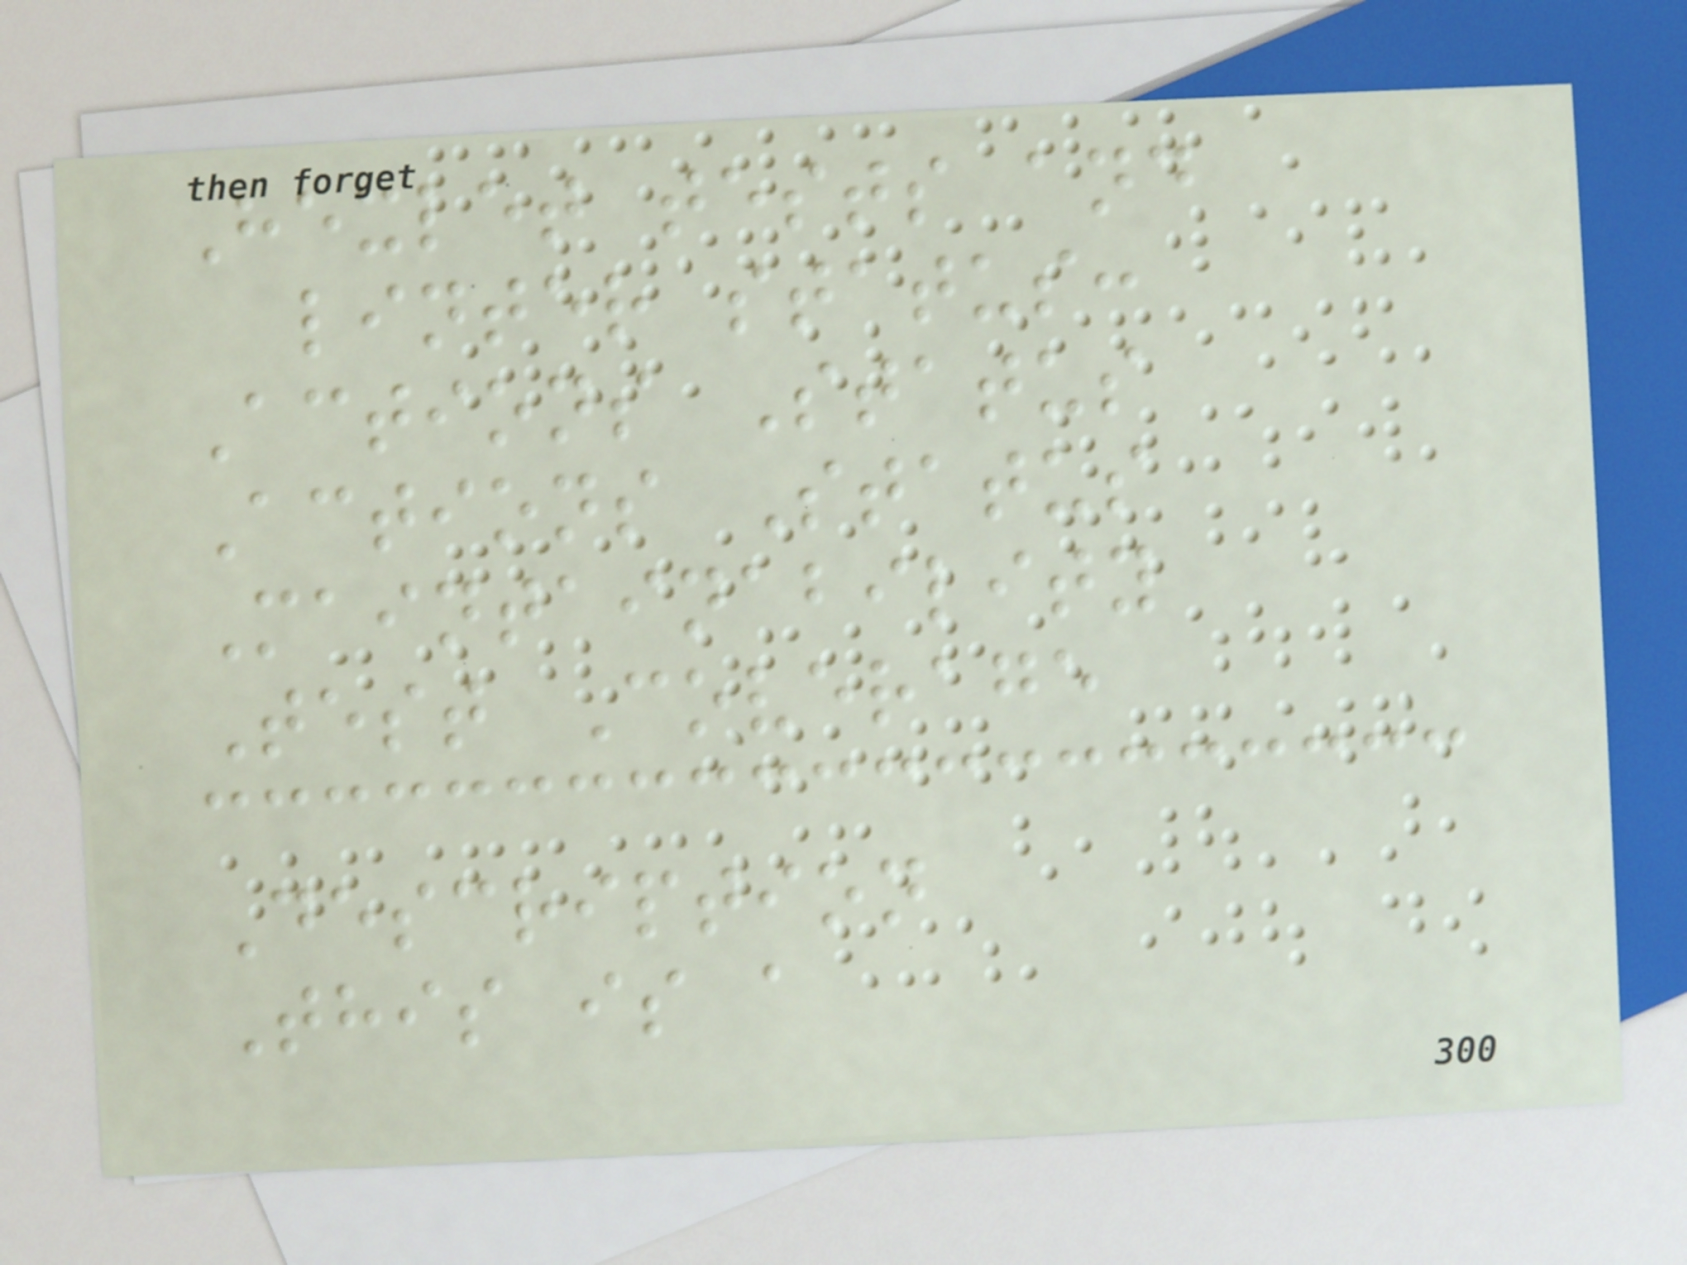Hexlet tests and
linter status:
Actions Status
Actions Status
Maintainability
Test Coverage
Description
This is a
